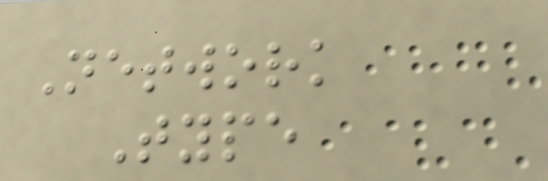Network
Type
